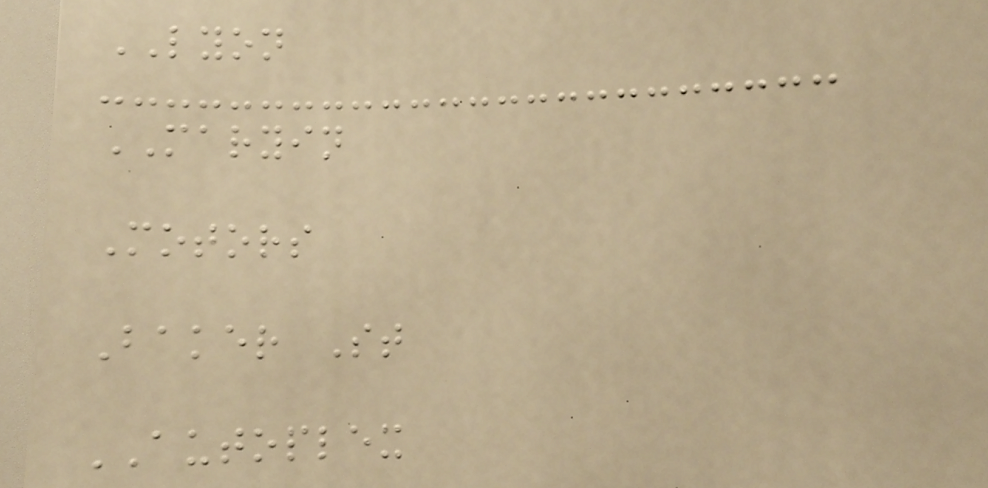LYON
MARYIN
Motors
Baker St
AUTOPLEX
